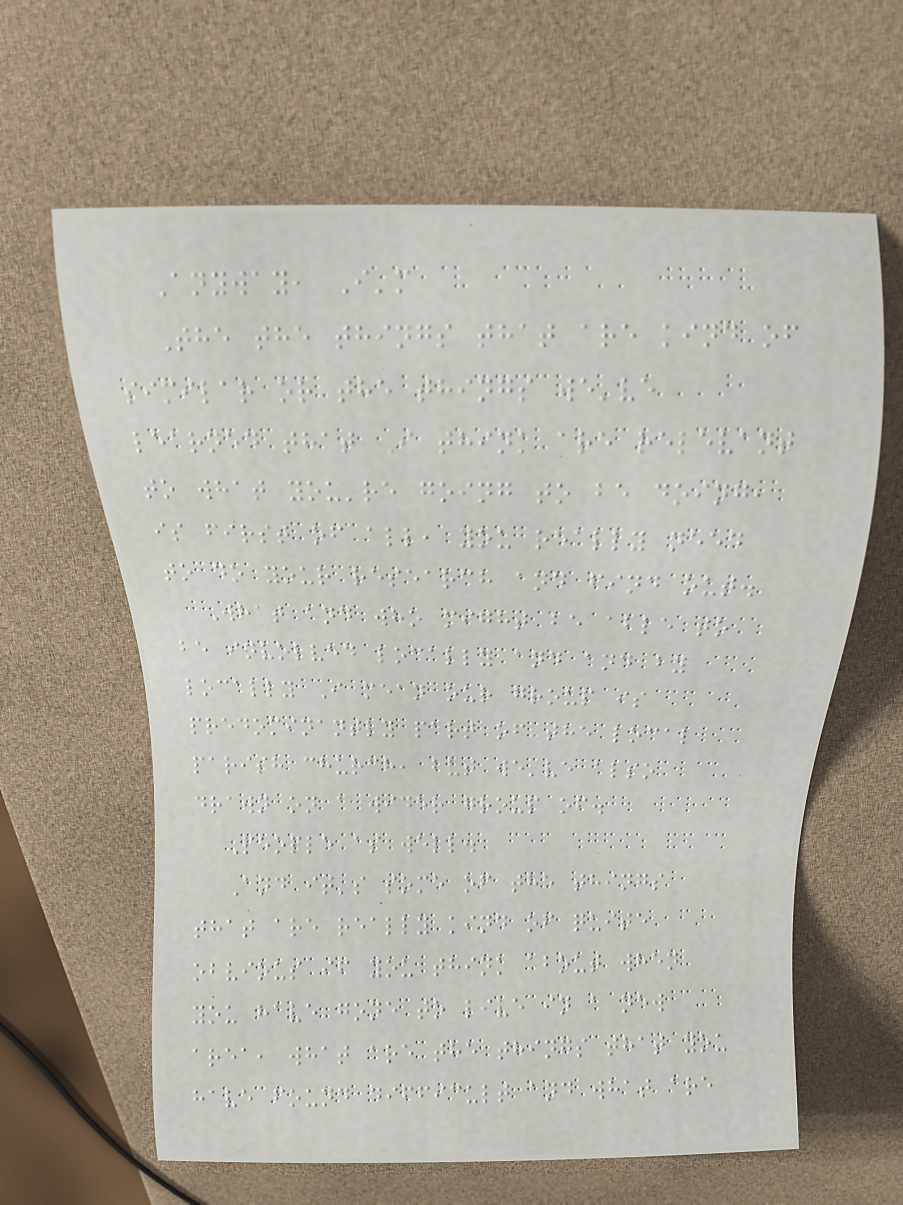Anyway, I'm
The the things that are kind of
similar or the things we've
learned that I think are relevant
to what you're going to be doing,
is first of all, you really need
to do your research and find out.
What and who might be able to
be involved locally and and by
locally I mean our group is
predominantly part of the local
parish church, but we've also
drawn on a wider group of.
People as well.
And it's some of the things
that are really kind of quite
obvious if you think about when
you have gone to live in a new
area, what are the things that you
have found difficult and what are
